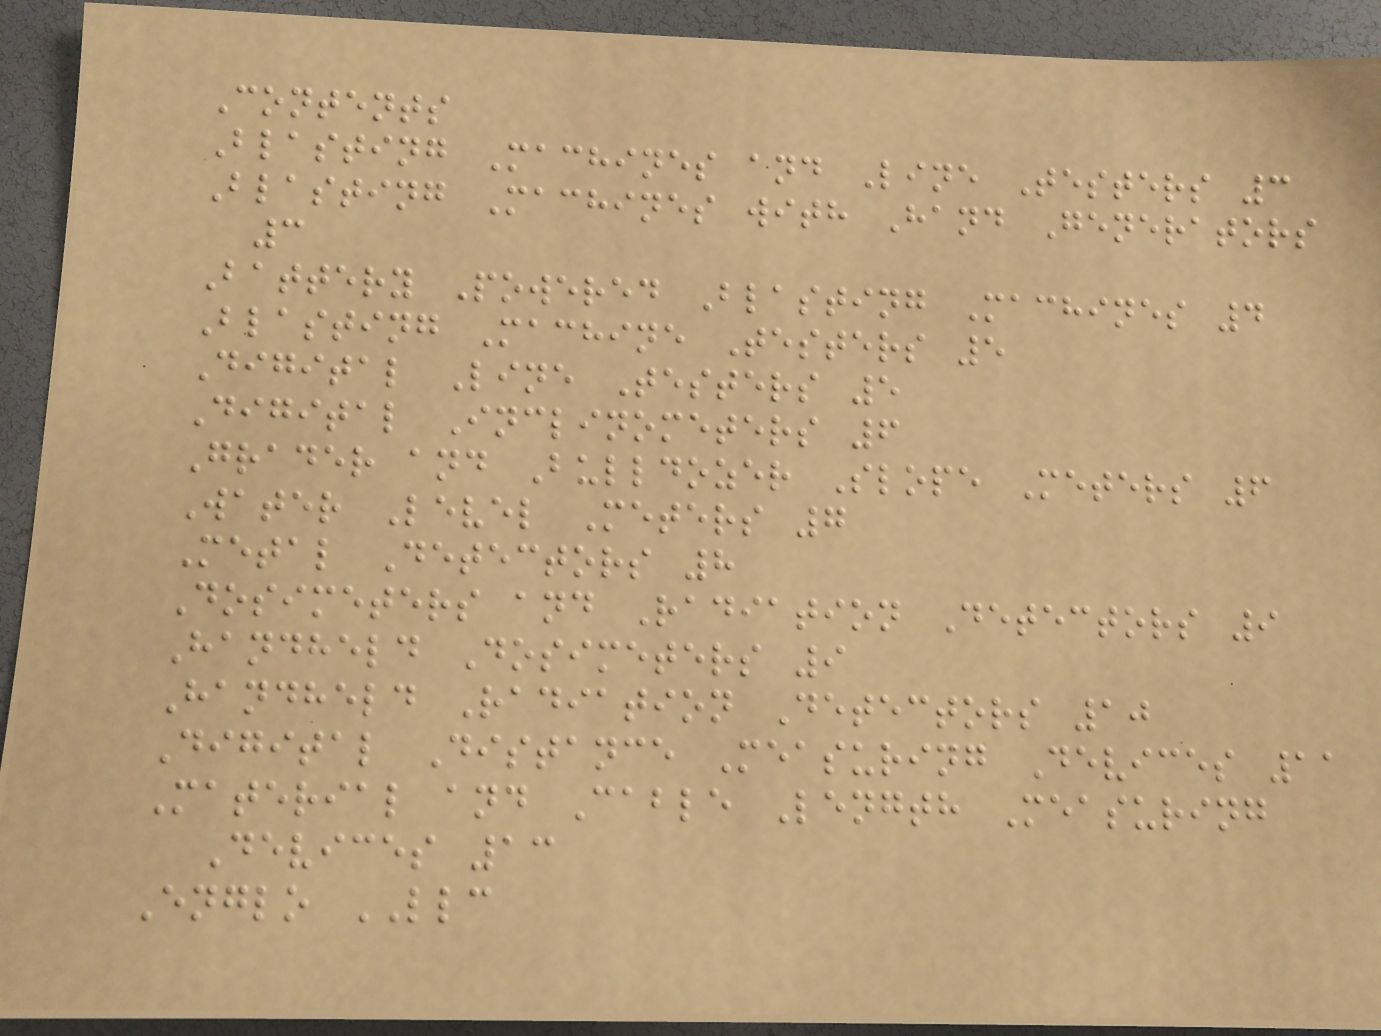Contents
Blasting Machines and Line Testers 3
Blasting Machines with Hand Generators
3
Battery Powered Blasting Machines 4
Blasting Machine Testers 5
Digital Line Testers 5
Digital Inclinometers 6
Grader and Bulldozer Slope Meters 6
Water Level Meters 7
Metal Detectors 8
Dosimeters and Radiation Detectors 9
Handheld Dosimeters 9
Handheld Radiation Detectors 10
Digital Distance Measuring Devices 11
Material and Cable Length Measuring
Devices 13
Englo LLC
